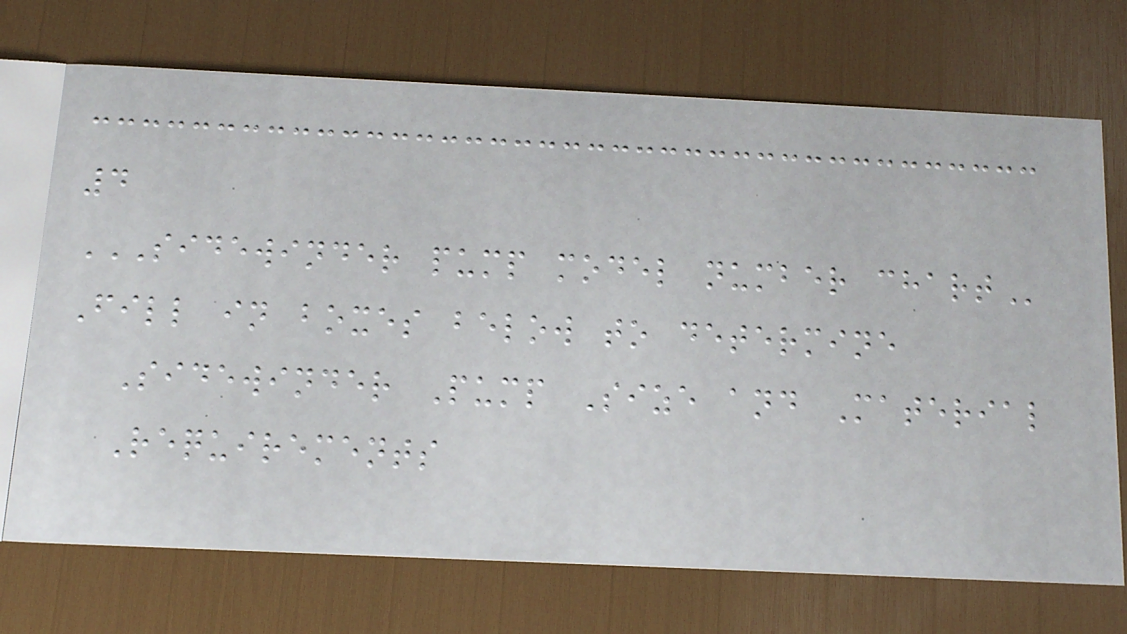4
SIDEWINDER PUMP MODEL NUMBER CHART
Fill in boxes below to determine
Sidewinder Pump Size and Material
Requirements
